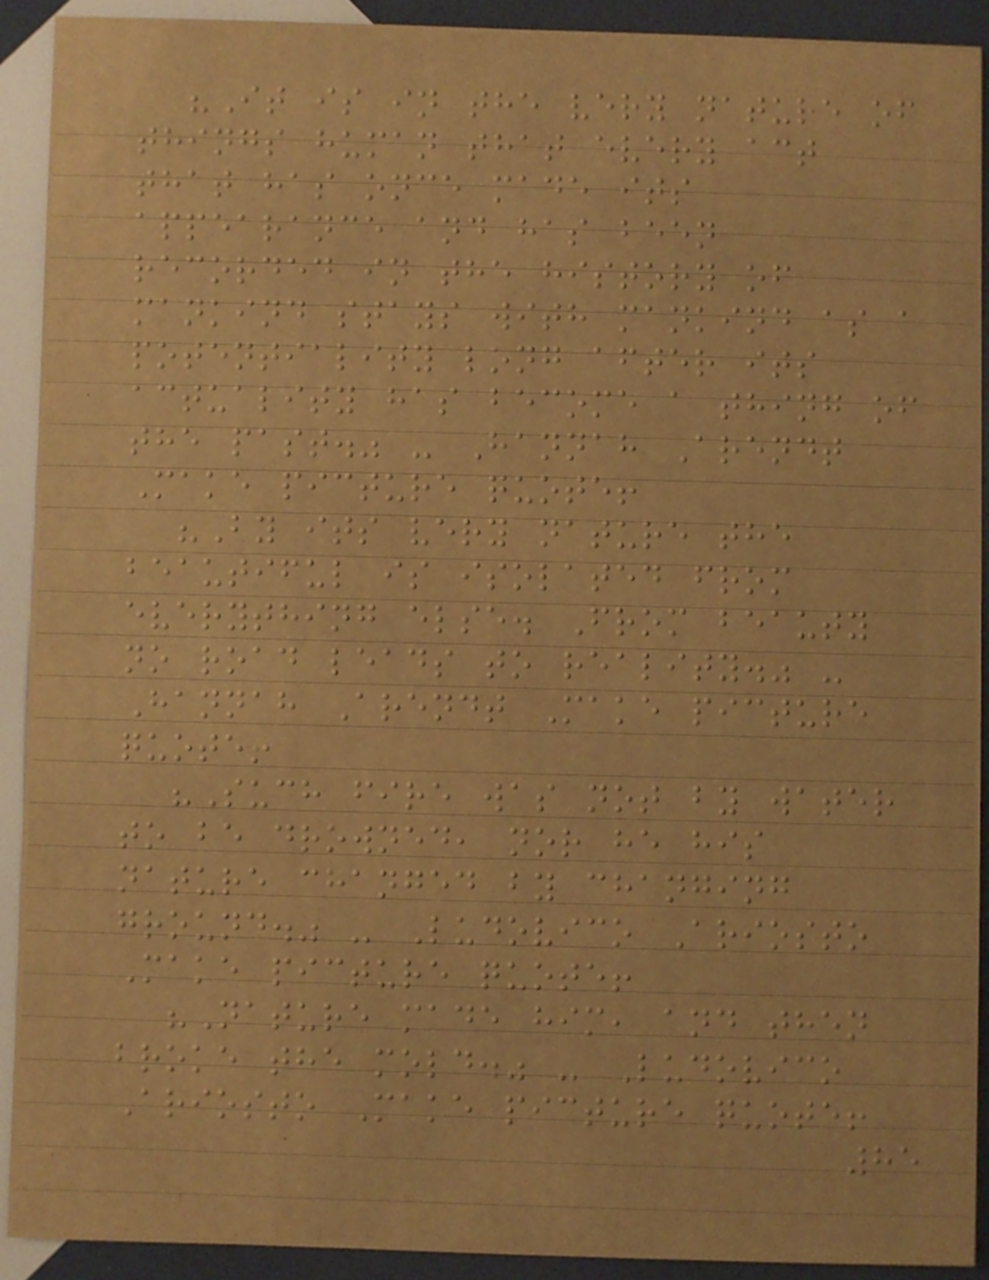"It is in the very nature of
things human that every act
that has once made its
appearance and has been
recorded in the history of
mankind stays with mankind as a
potentiality long after its
actuality has become a thing of
the past." - Hannah Arendt
Make picture quote!
"By its very nature the
beautiful is isolated from
everything else. From beauty
no road leads to reality." -
Hannah Arendt Make picture
quote!
"Such fire was not by water
to be drowned, nor he his
nature changed by changing
ground." - Ludovico Ariosto
Make picture quote!
"Nature made him, and then
broke the mold." - Ludovico
Ariosto Make picture quote!
85
